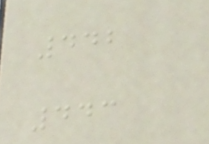442
443
